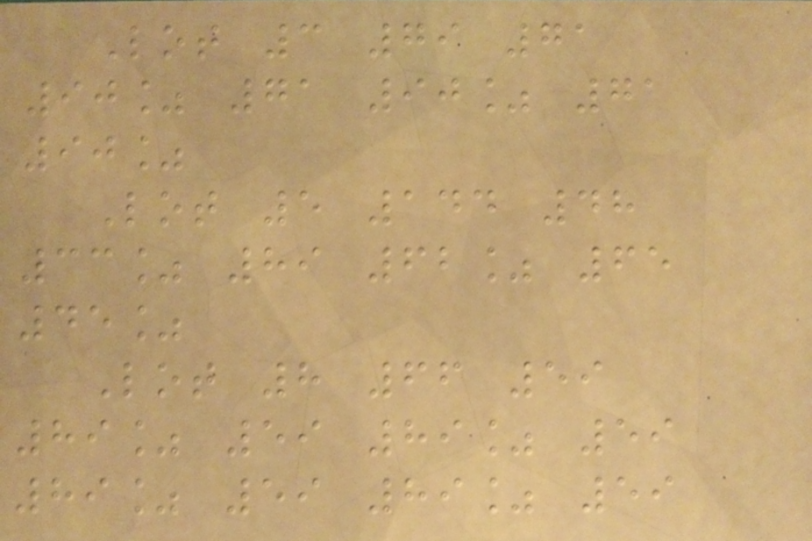Lot 3 79 71
90% 71 90% 71
90%
Lot 5 144 48
33% 89 62% 65
45%
Lot 8 66 59
89% 59 89% 59
89% 59 89% 59
